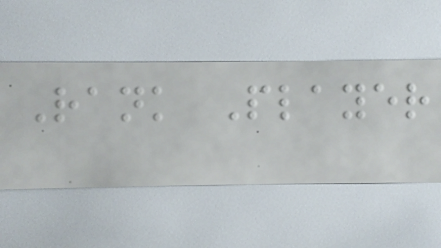Rank Player
